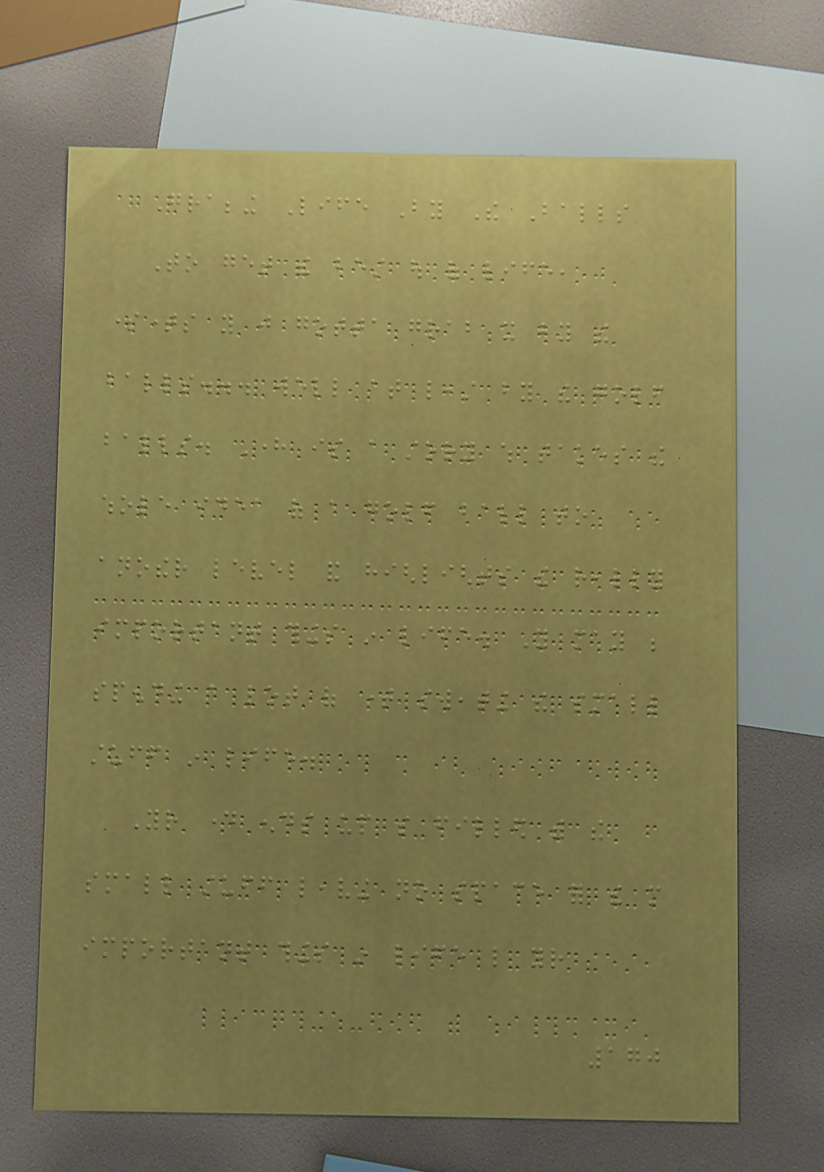Grabbing Life By The Balls
To get the best out of life,
sometimes you just gotta grab it by the
balls... well at least by the golf
balls. Here is a story which takes the
whole idea of a golf ball to
another level and highlights the really
important things in life. You may be
spending a lot of time sweating the small
stuff in life.
Your day ends up so filled with the
small stuff leaving no space for the more
important things in life like your
170
